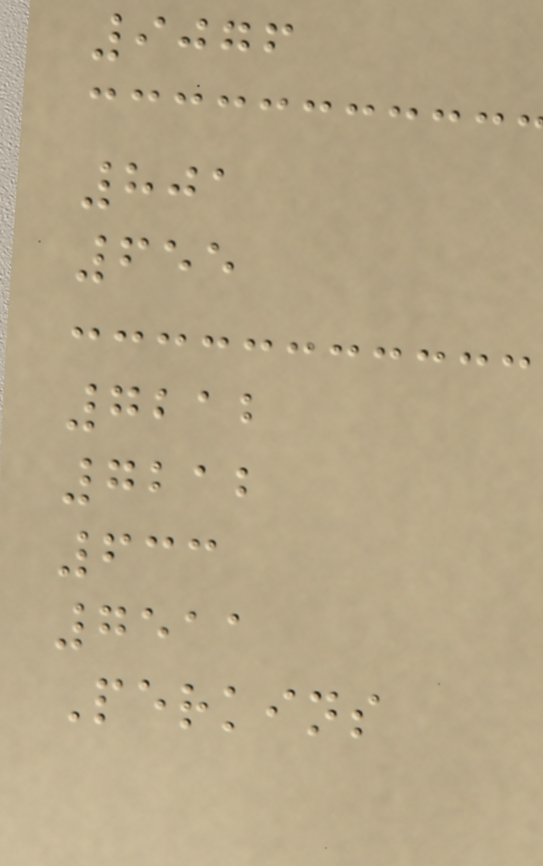9076
801
655
7212
7212
633
7511
Perkins
